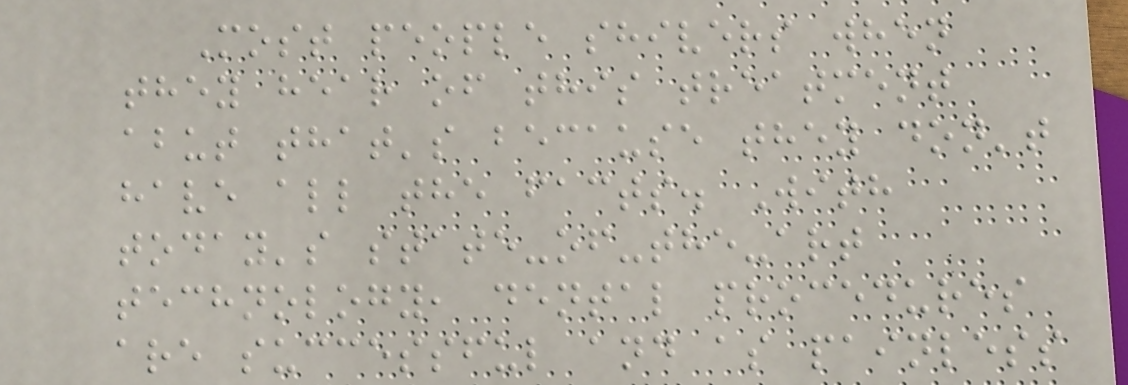Most people shivers when
they hear of this treatment
abut that's because they don't
have all the facts. With
today's state-of-the-art
technology, dental procedures
are successful and as painless
